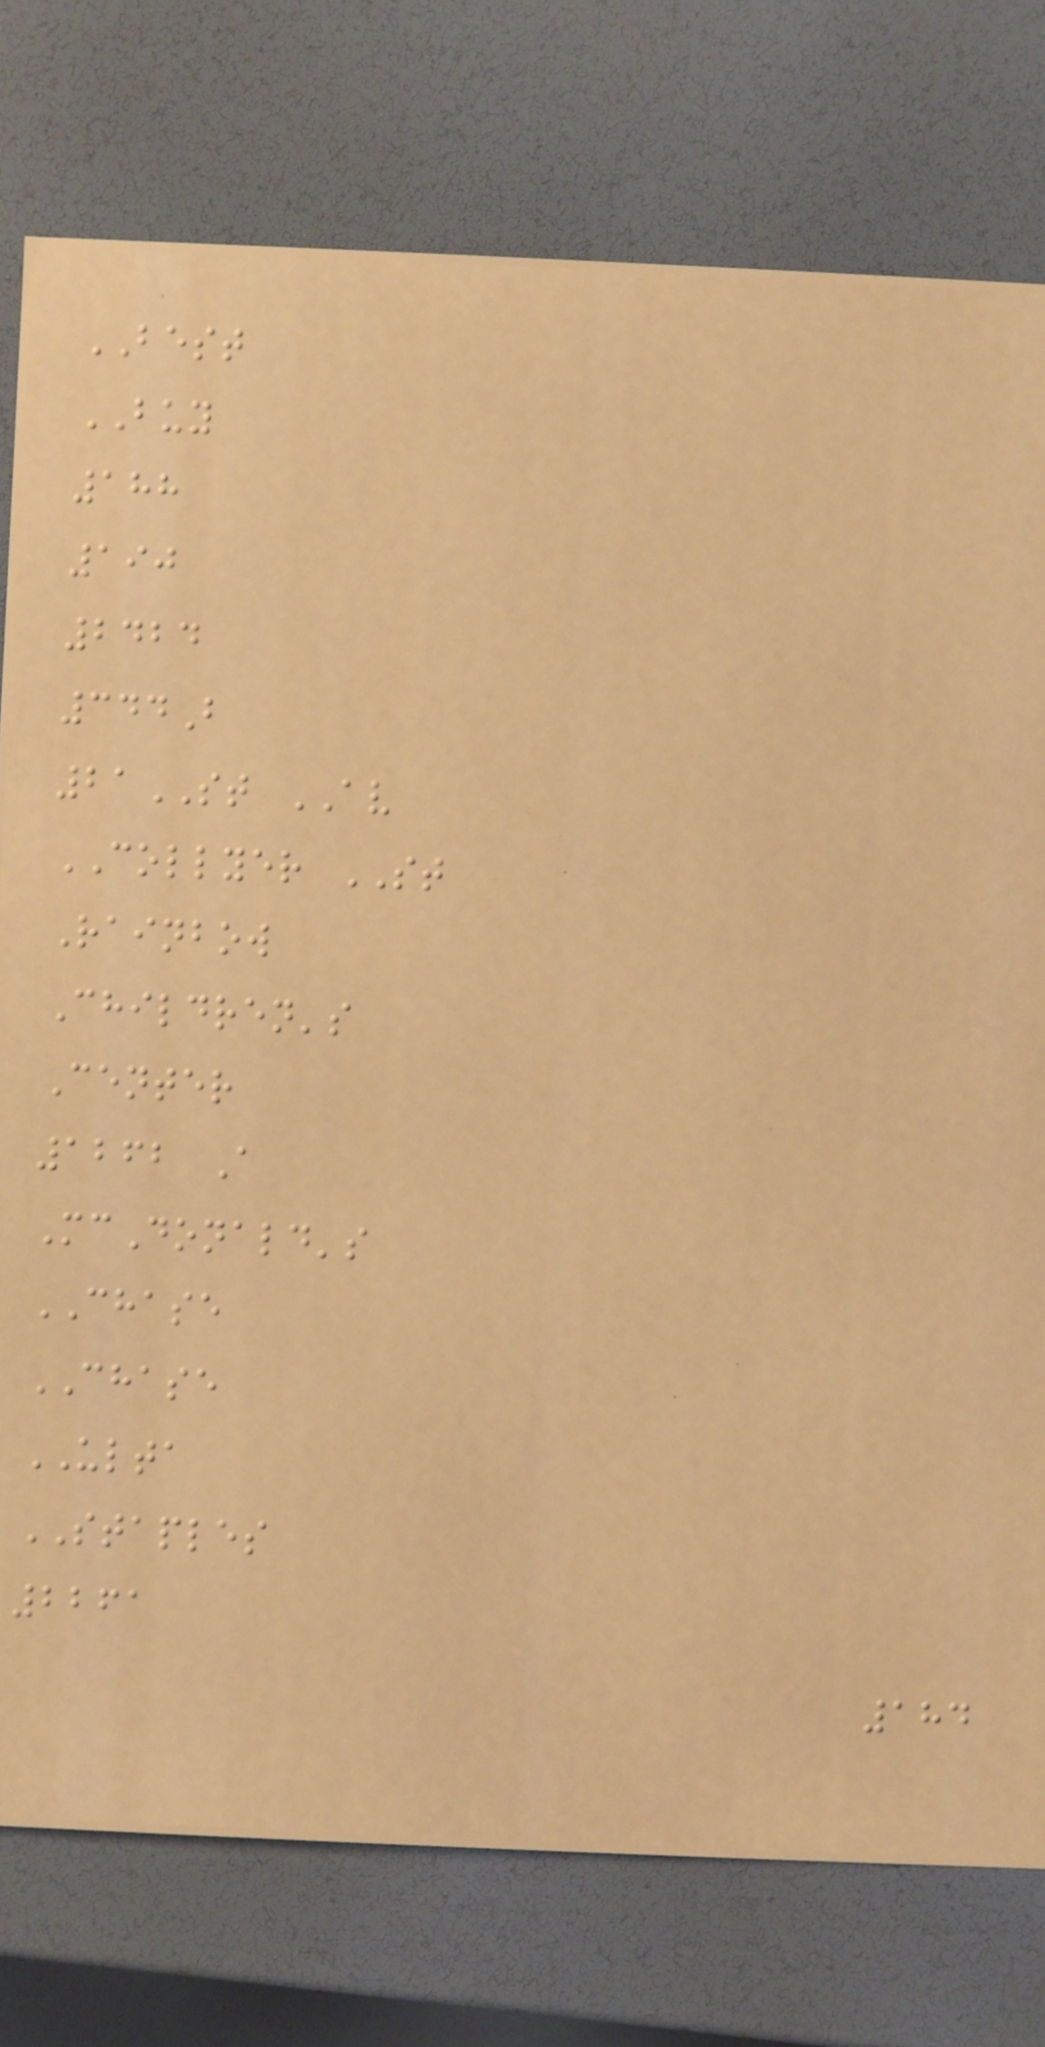BEST
BUY
188
190
2424
344B
21ST AV
COLLYER ST
Rainbow
Children's
Center
1262 A
McDonald's
CHASE
CHASE
ULTA
STAPLES
2261
184
